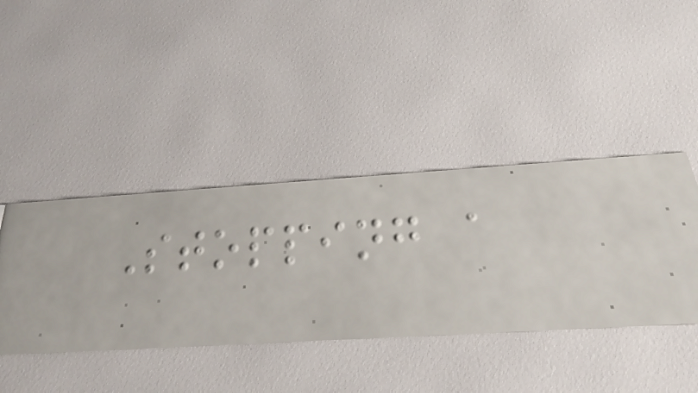Stopping a
